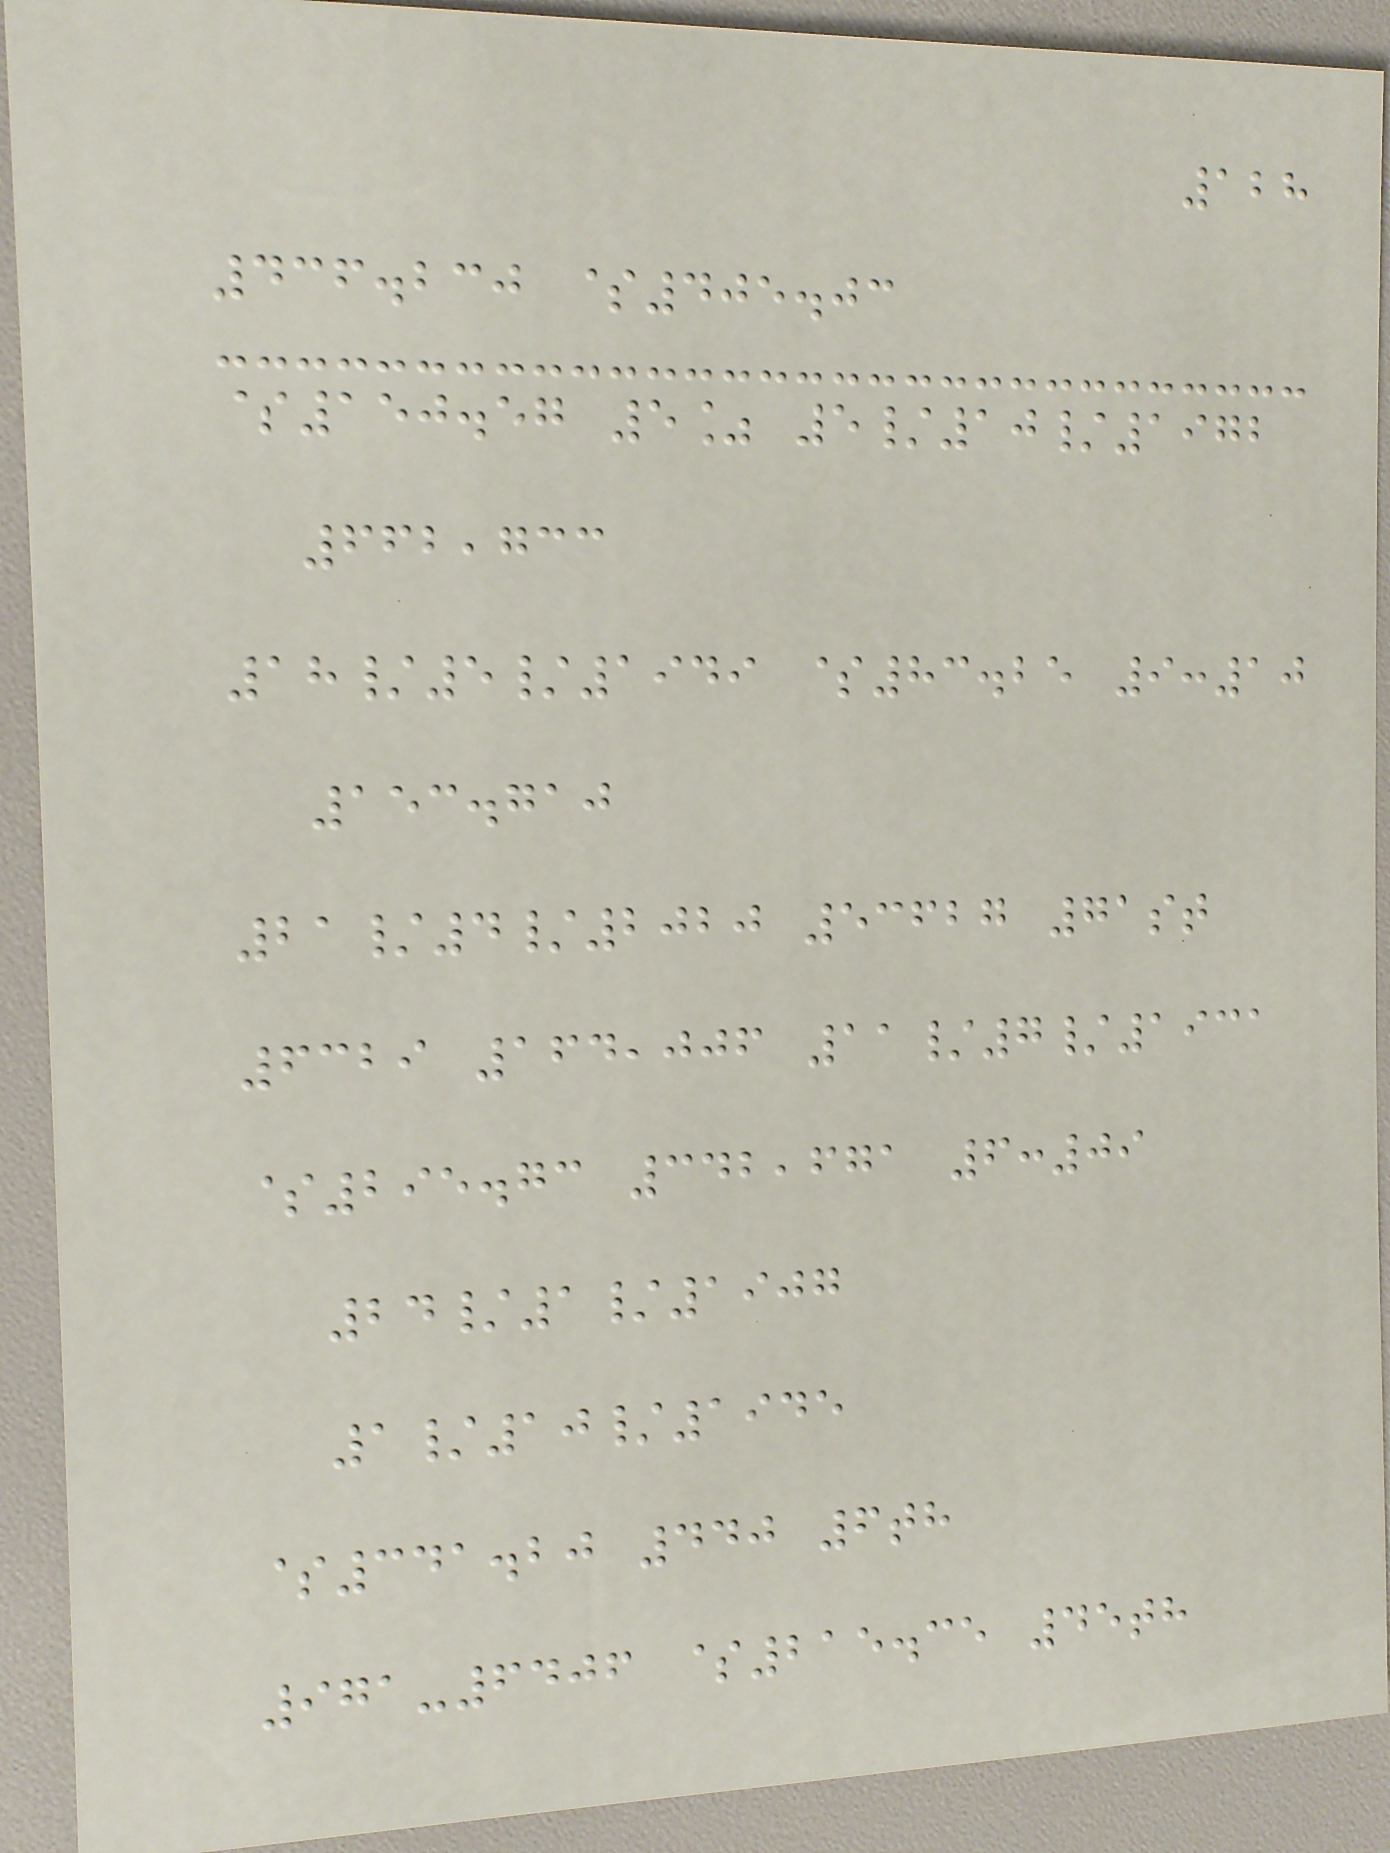128
436.230 $405.03
$150.57 5% 5/10/1972
662,733
18/5/1949 $83.25 9:10
153.710
21/4/2020 53627 71st
6329 164,006 11/7/1931
$295.73 342,671 6:09
24/1/1907
1/10/1945
$341.20 440 6th
971-6406 $215.35 45th
